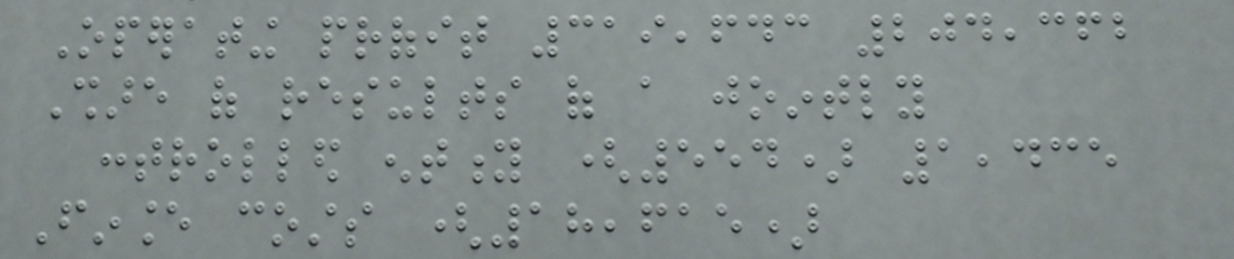Operating profit 319,643 204,362
Share of results of a jointly
controlled entity (554) 1,435
Finance costs (18,615)
